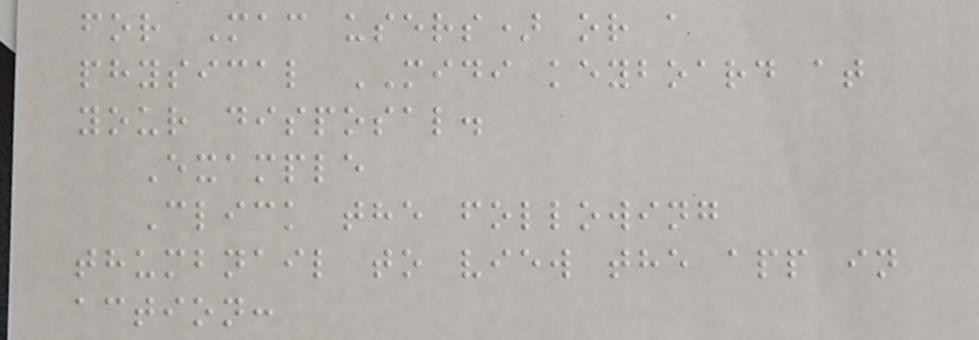for Mac users) or a
physical MIDI keyboard at
your disposal.
Example
Click the following
thumbnail to view the app in
action:
